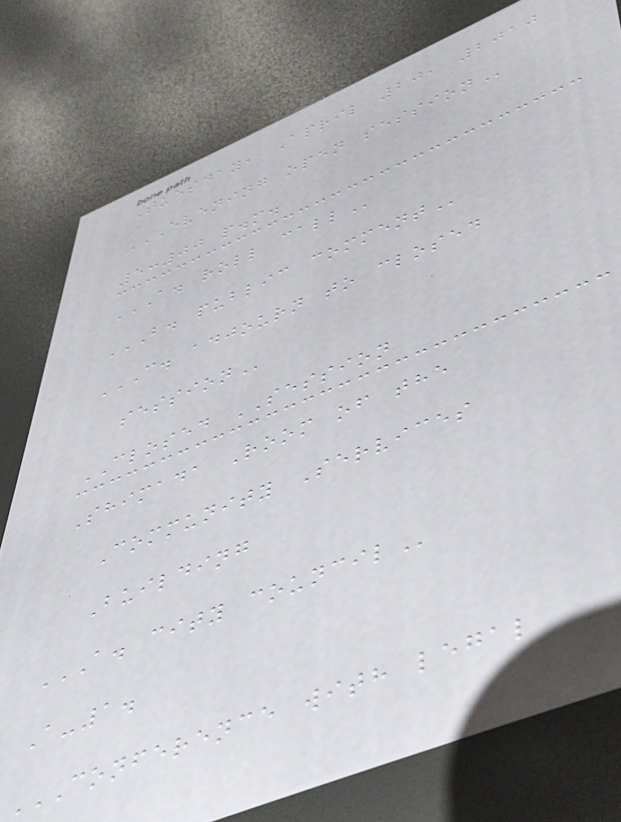Tuesday, April 20, 2010
EVENING OPEN SESSION
5:00 p.m.
A. ROLL CALL
B. PUBLIC COMMENT
C. ADJOURN TO CLOSED
SESSION
CLOSED SESSION
Shimada Room of the
Community Services
Building
A. CITY COUNCIL
A-1.
CONFERENCE WITH LEGAL
